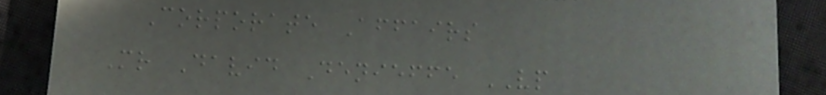Corporate Affairs
Mr David Denieffe VP
